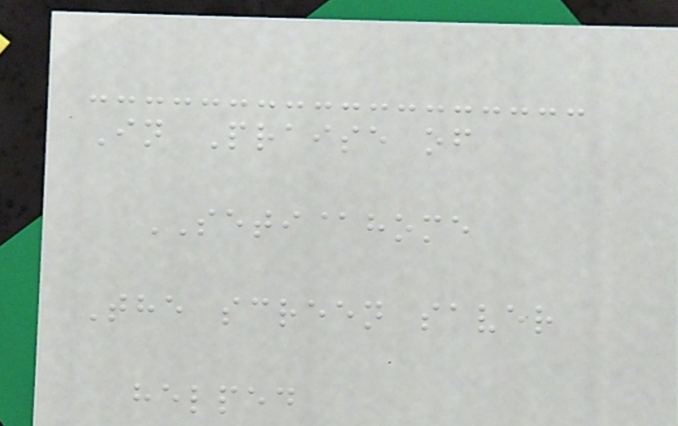In Praise of
SETI@home
The screen saver
helped
